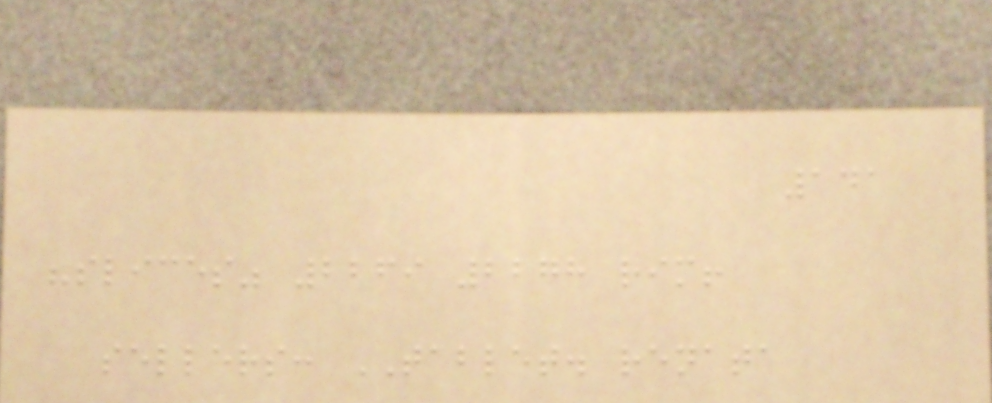141
"slices" 2269 2278 rim!
sellers: TABLET. renata
